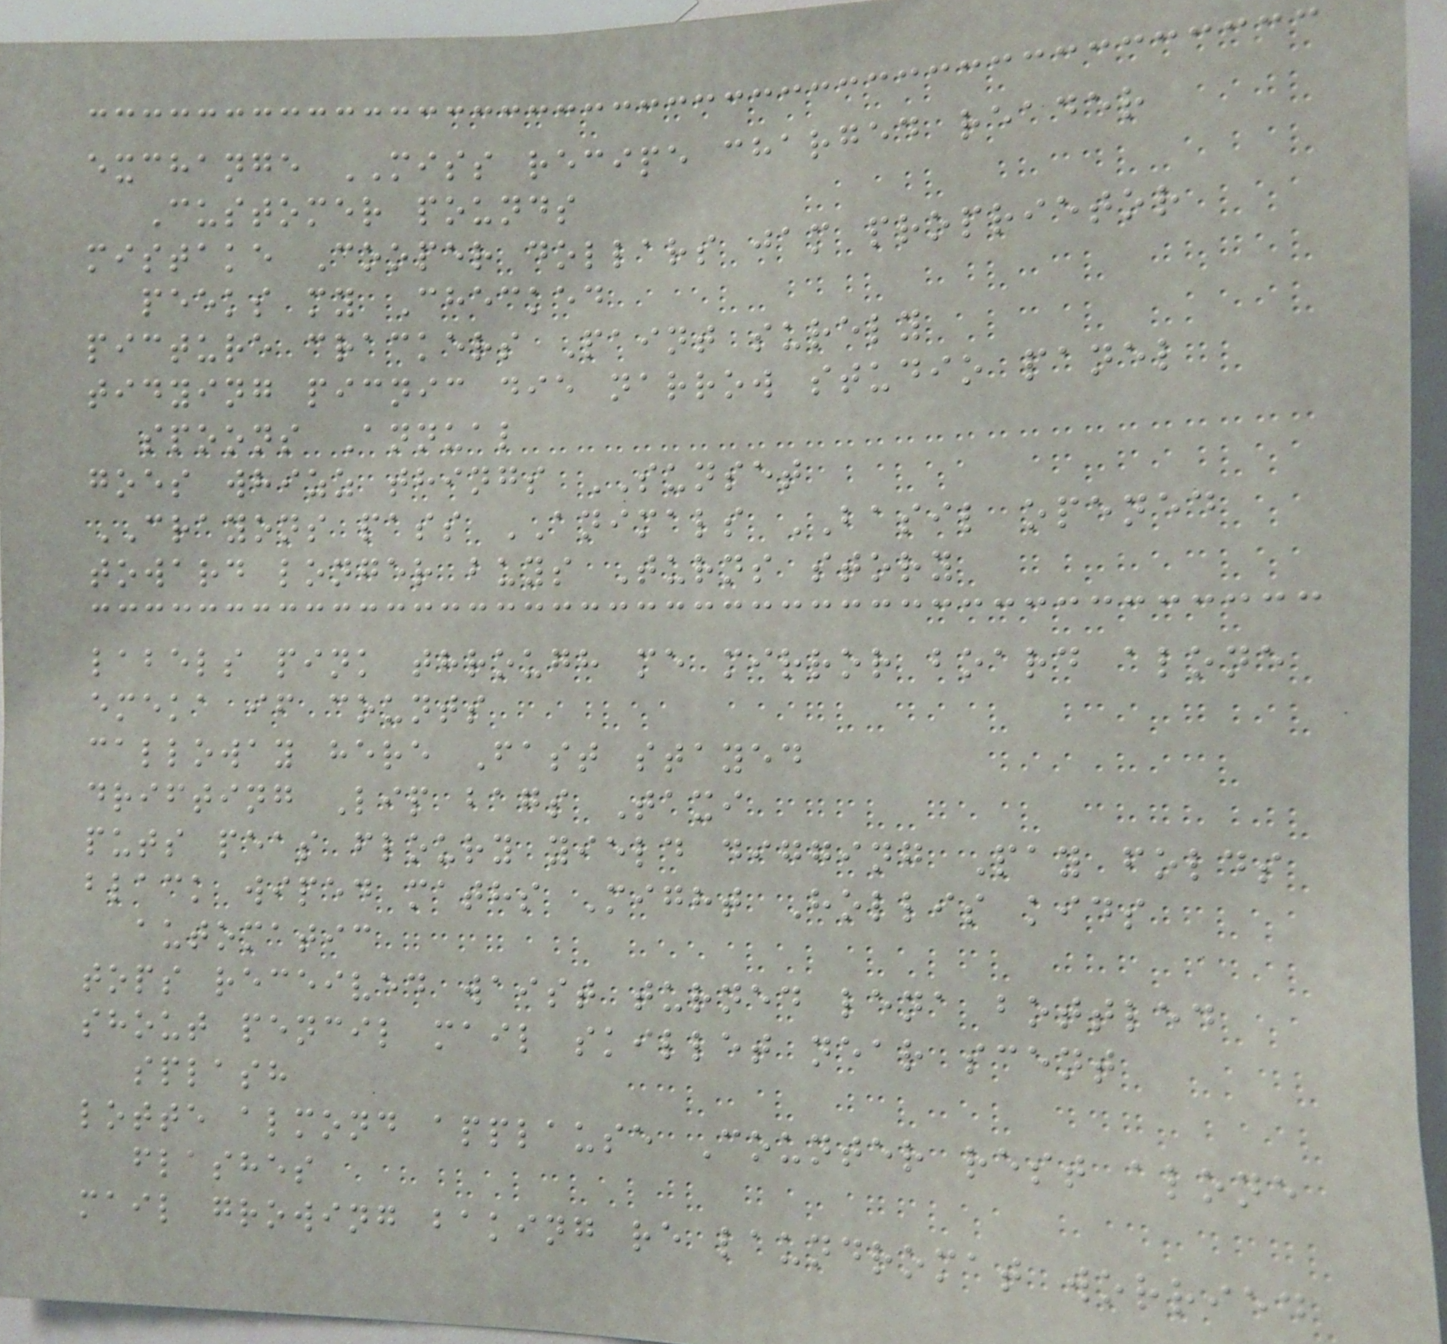exchange MISS recipe charged reader
Customer pounds
mistake Cooper dollars jam proprietor
peeks my Checked
picture crackers Paint surely
tidying picnic die narrow studio panel
spoons Annual
goes whizz things SUNSET
CRAYONS pass ANIMALS BASIL opened
toward longer buys Turns story
labels pink through me mirror board alone
emeka if counts
calloway here Fast stayed
drifting Lip bags Taxi
puts peas floury yield digging Pay folds
black wiped maths Might Hollis kids
automatic
tops received waist turned lena bottled
shout pencil mail skillet near scent
splash
lotte almond applause Counter rest alone
flashes
mail growing baking re laundromat worried
